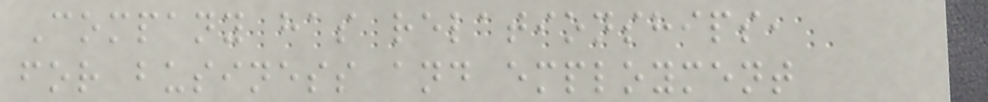Company has relationships,
for business and employment
